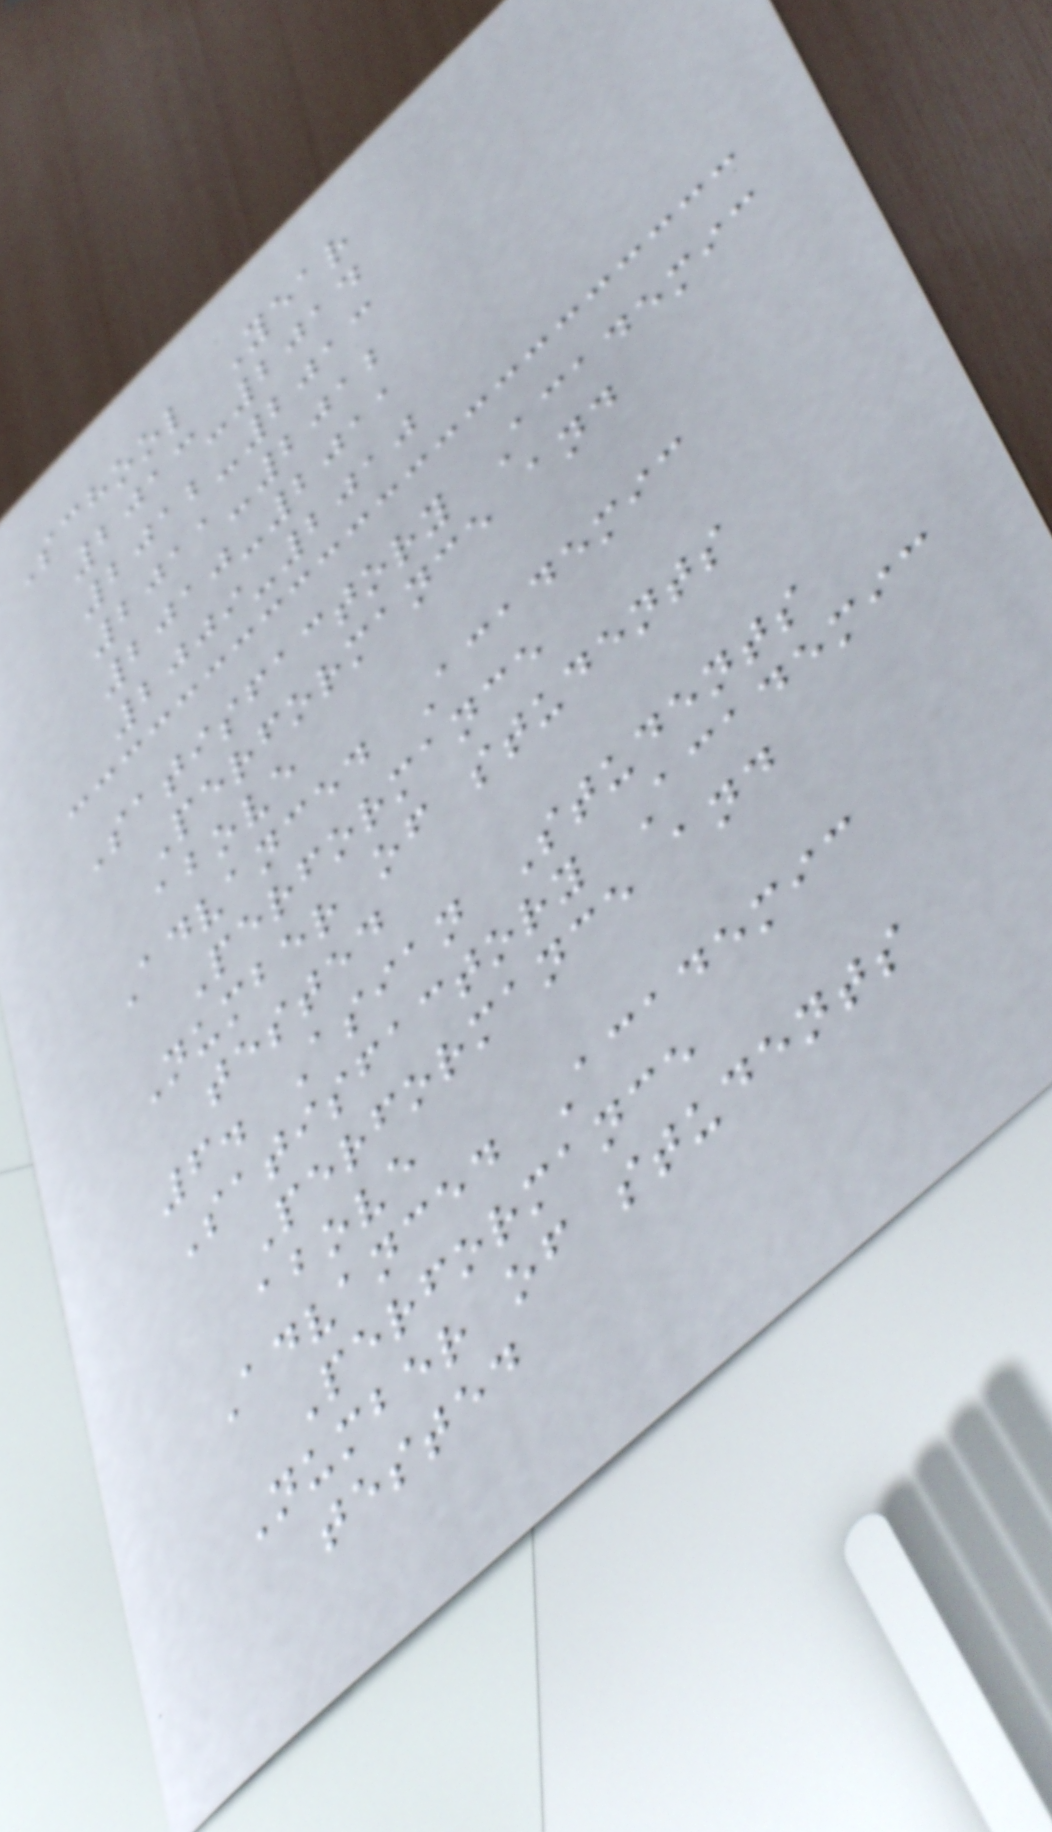School Year
2013-2014
2012-2013
2011-2012
2010-2011
2009-2010
Satisfactory Academic
Performance and
above
Advanced Academic
Performance
Number of students
tested
6. Asian Students
Satisfactory Academic
Performance and
above
Advanced Academic
Performance
Number of students
tested
